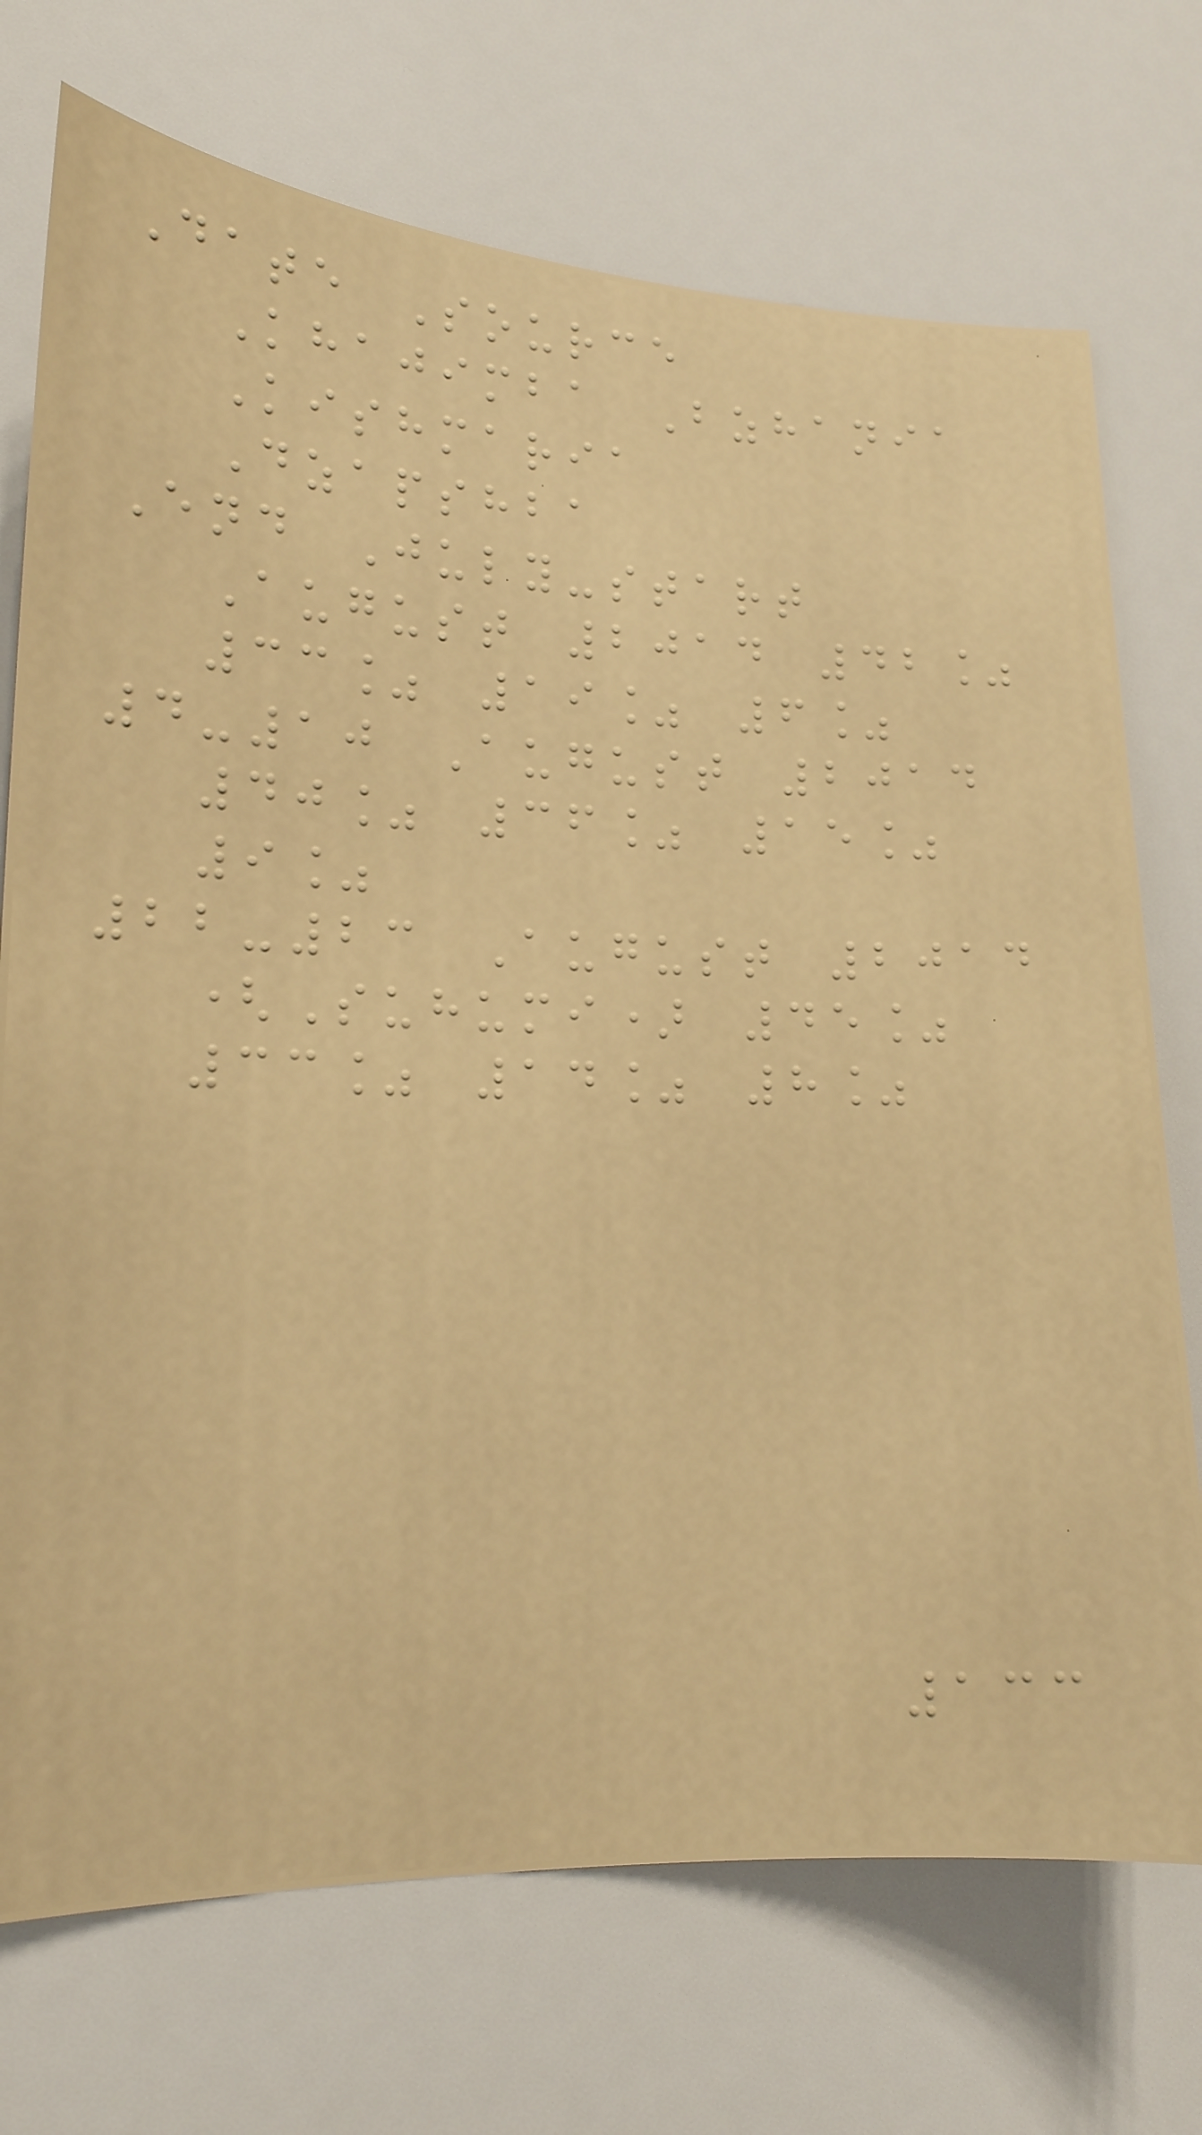Date Source
Khajimba Bzhania
Kishmaria
Dzapshba
End July-start
August 2014 42%
33% 19% 6%
4-10 August 2014
40% 36% 15%
9%
22-23 August 2014
(Suhumi) 45%
33% 14% 8%
133
